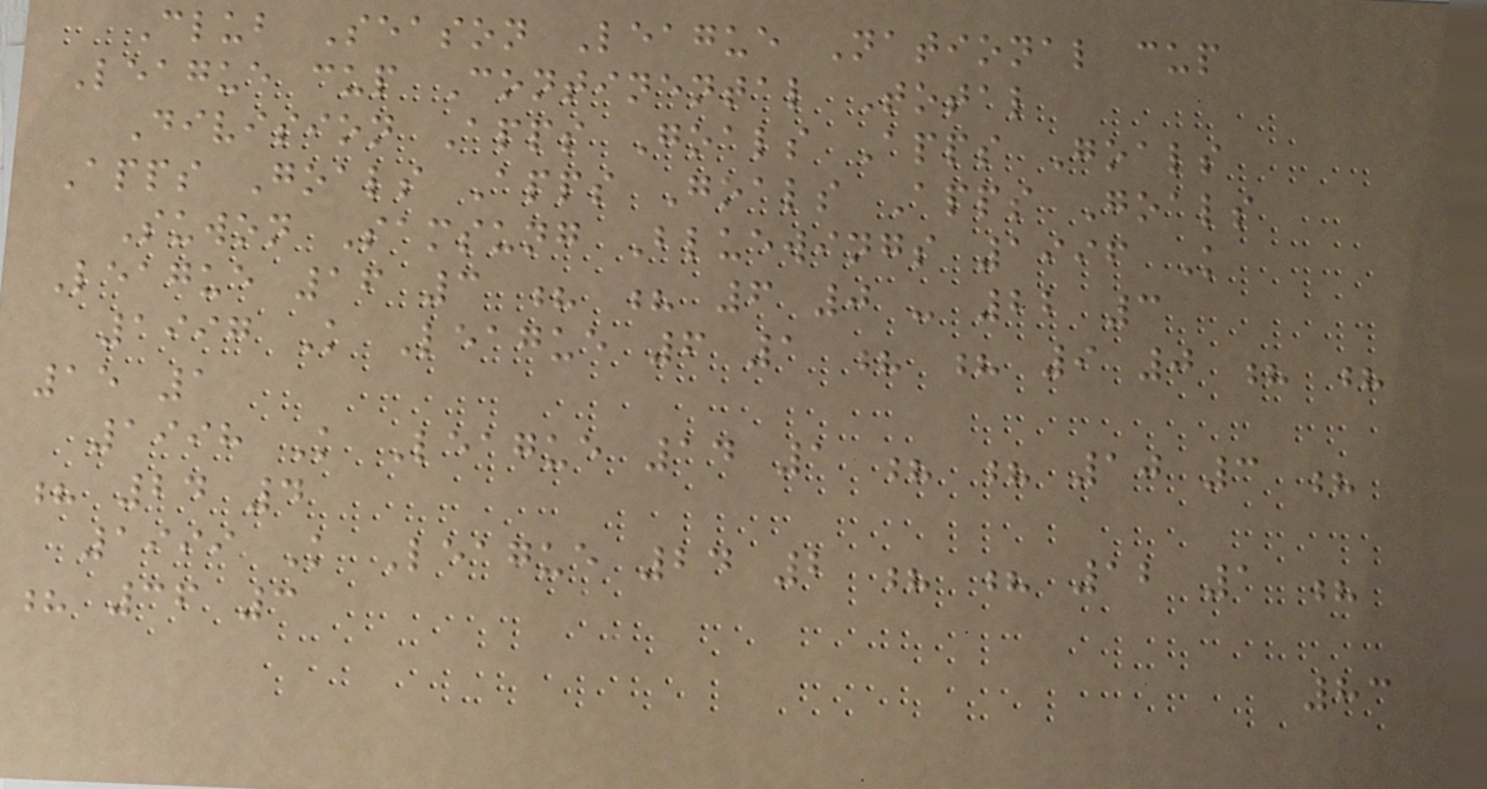Club Season League National cup
League cup Continental Total
Division Apps Goals Apps Goals
Apps Goals Apps Goals Apps Goals
Suwon Samsung Bluewings 1996 K
League 16 3 ? ? 6 0 - 22 3
1997 K League 6 1 ? ? 9 0 ? ?
15 1
1998 K League 14 1 ? ? 10 3 ?
? 24 4
1999 K League 24 2 ? ? 12 1 ?
? 36 3
83
